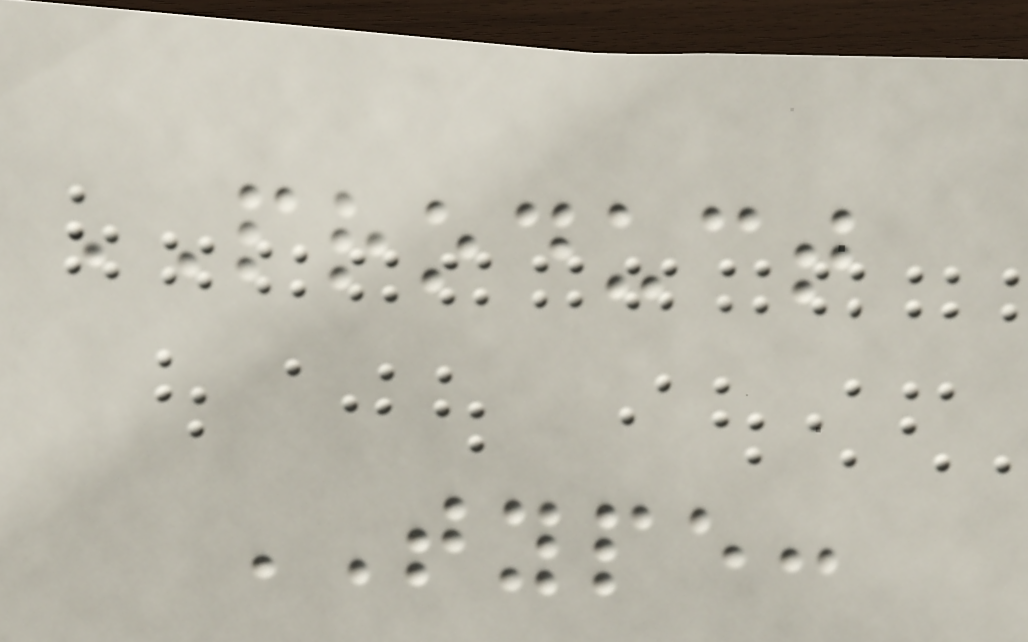PRODUCT
TYPE:
